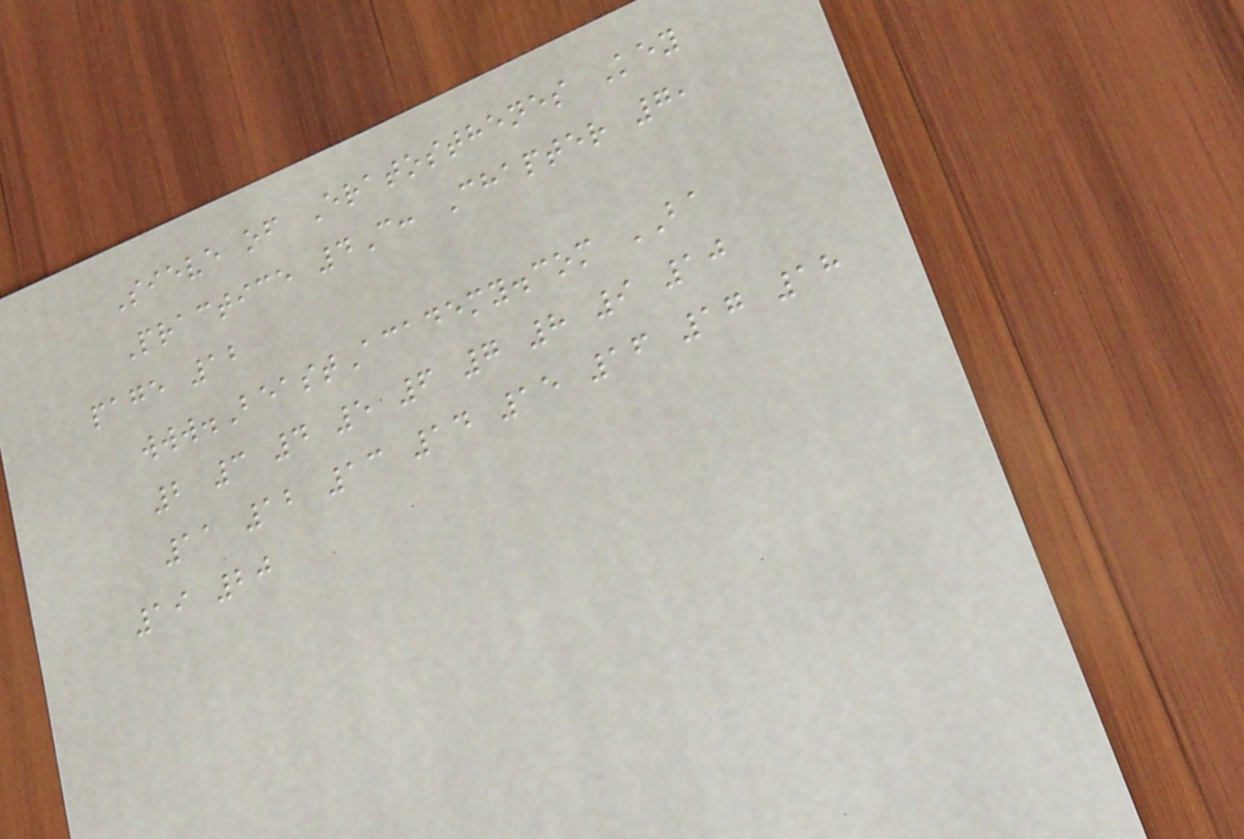Sieve of Eratosthenes Key
Practice 4C: Chapter 7,
page 12
www.BeastAcademy.com BA
2 3 4 5 6 7 8 9 10
11 12 13 14 15 16 17 18
19 20
